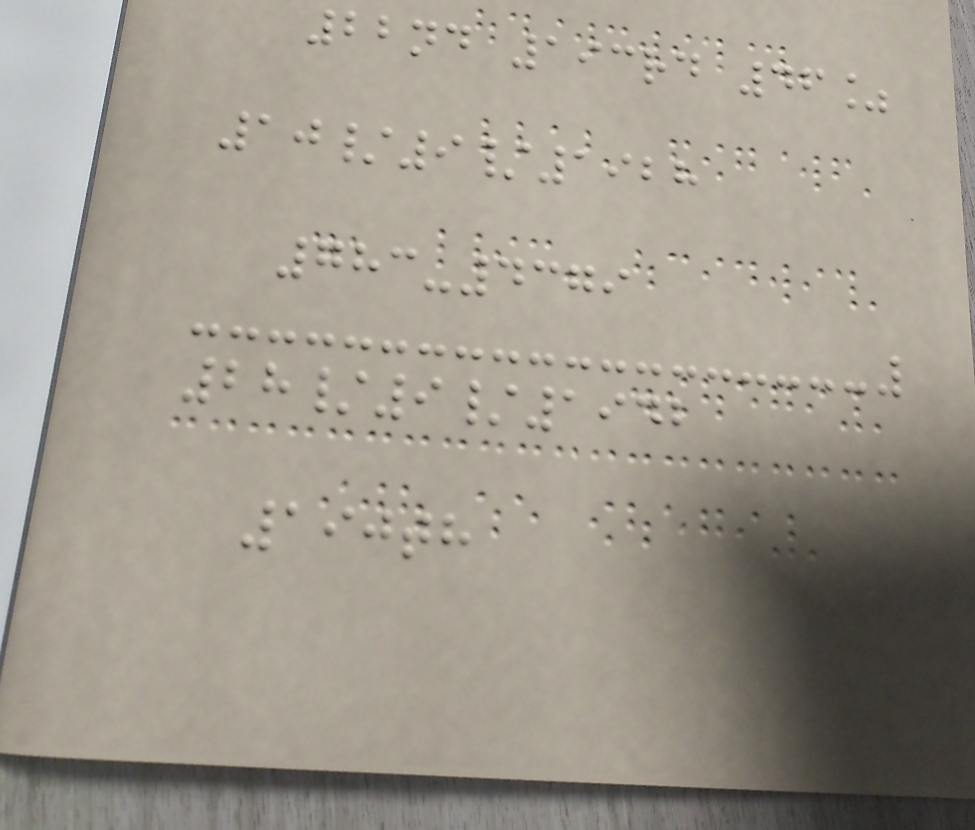22nd 193rd 46%
10/9/1928
783-4379
28/9/1942
190th
